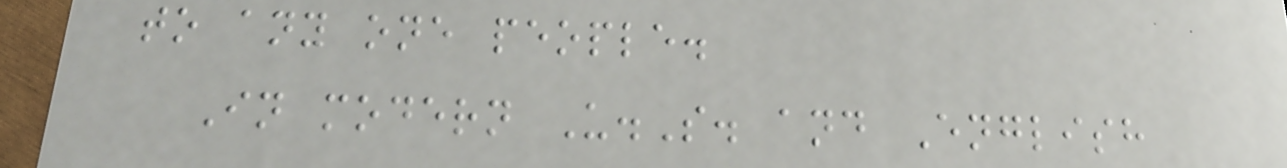to any one people.
In modern U.S. and English
